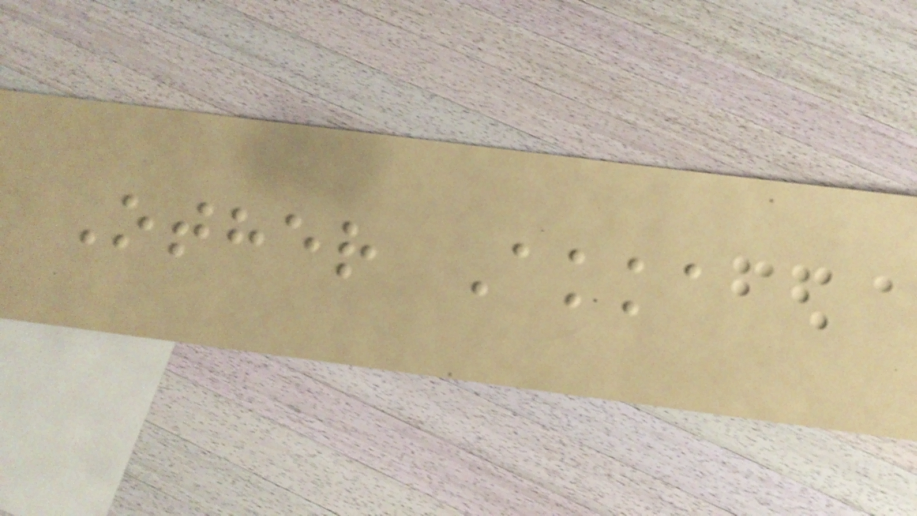Other Akka
